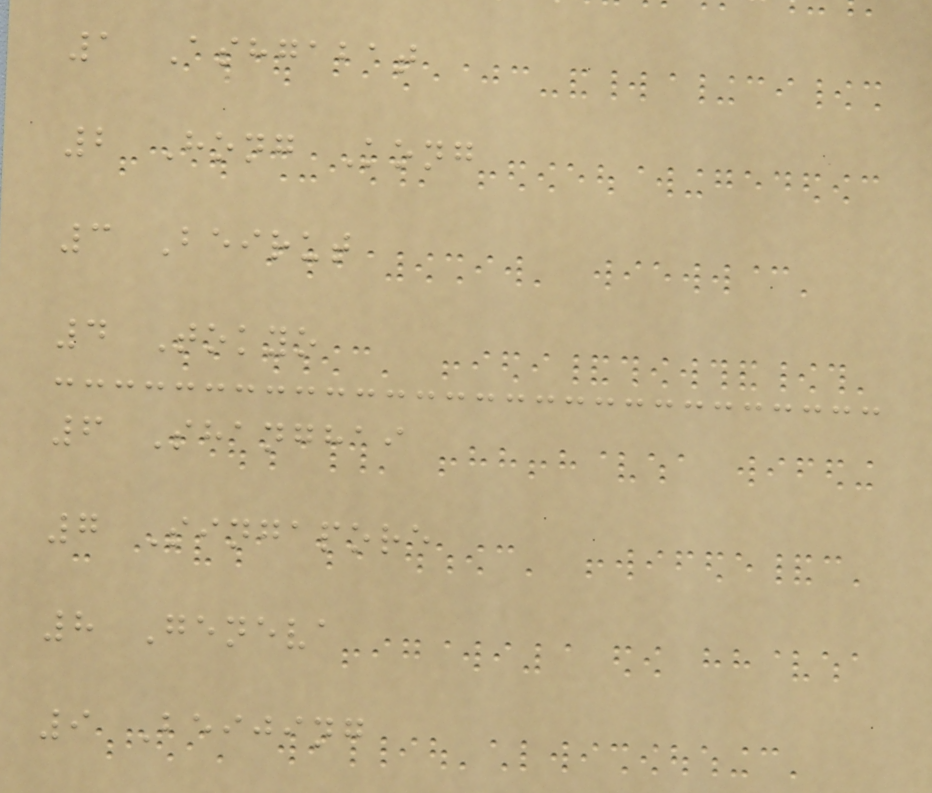1 Ashgabat
2 Hong Kong
3 Beirut
4 Tokyo
6 Shanghai
7 Singapore
8 Geneva
9 Beijing
